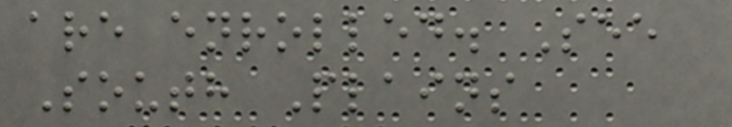are enrolled. See
South Plains
